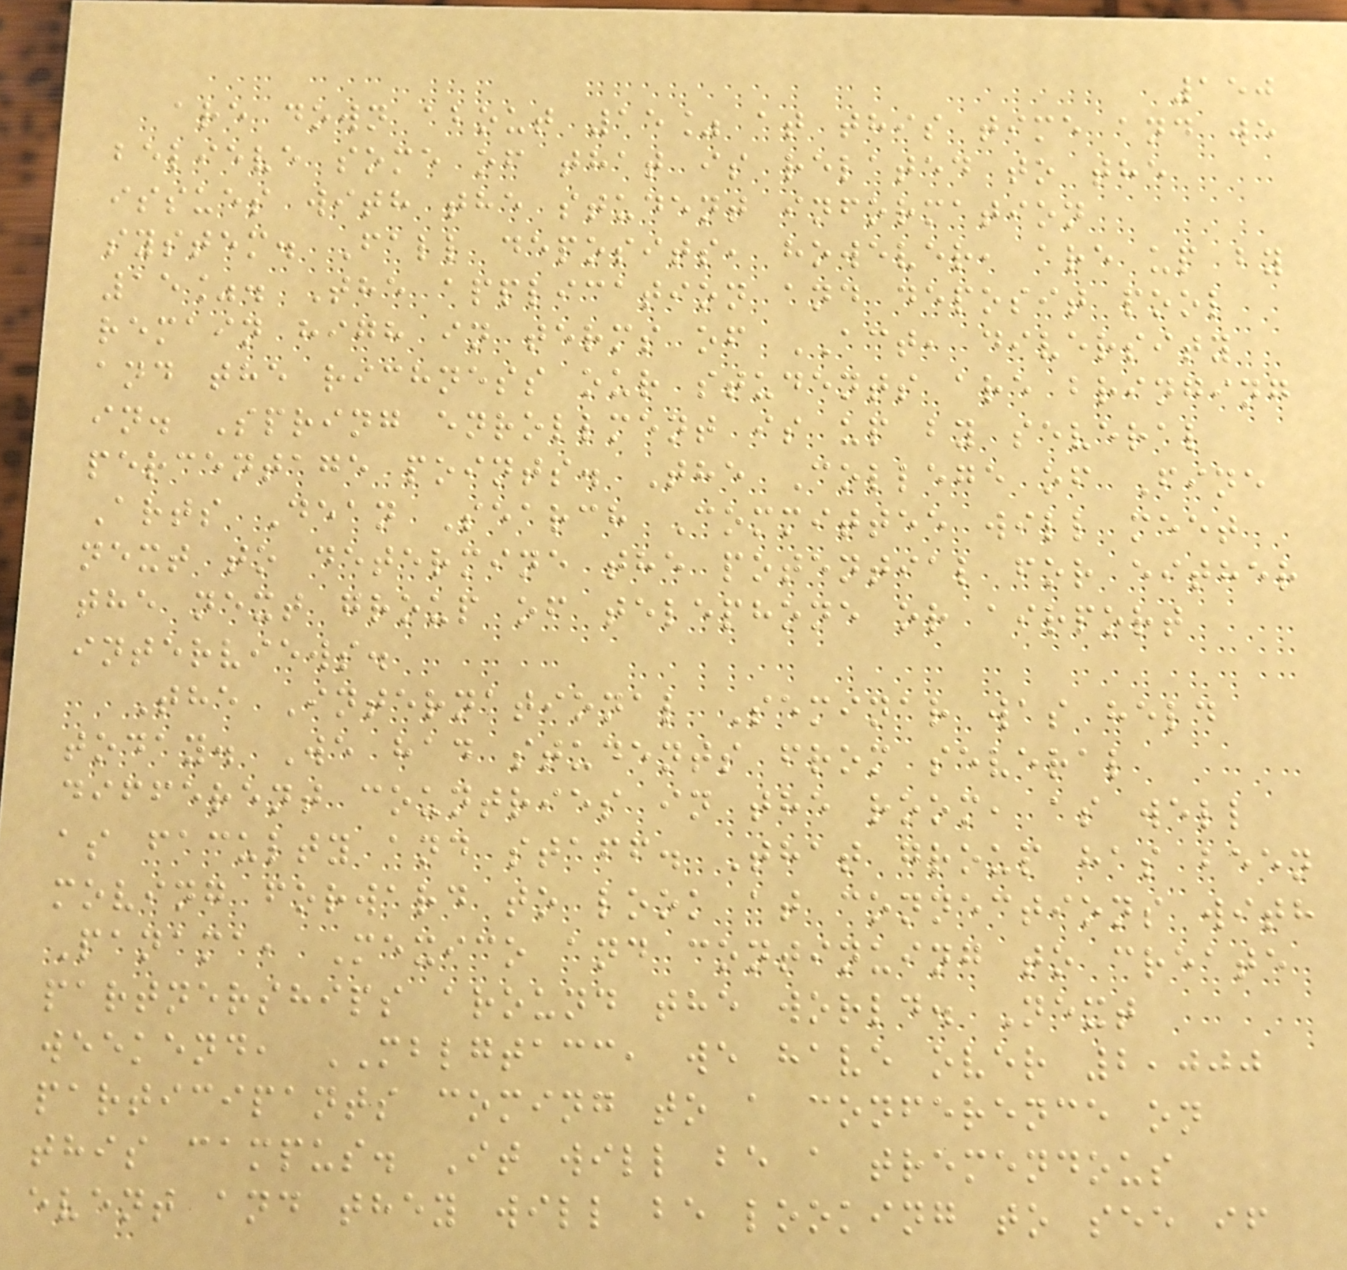150
are down about 15% at this time and we
believe some of that is related to the
issues with the student information
system. Fall deposits, however, are up by
15%. The application and deposit pool
remain high in terms of ACT, diversity
and the richness our students are bringing
in. Spring enrollment is up by several
percentage points. The College of Fine
Arts Dean Search Committee will meet
next to determine the potential for either
the next group of telephone or airport
interviews.
The International Seminar was held
today. We had students from several
different countries in the room, as well
as faculty and staff. That group has been
moving forward to look at connections with
Panama, Mexico and continuing to create
partnerships around the world. Next
weekend, MBLGTACC, we have over 2,000
participants coming to a conference on
this campus. It will be a tremendous
event and they will be looking to see if
